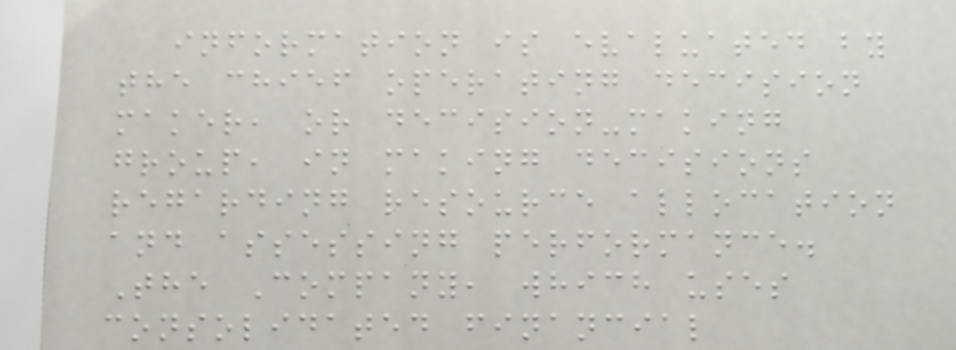information is evaluated by
the chief operating decision
maker, or decision-making
group, in making decisions
regarding resource allocation
and assessing performance.
The Company, which uses
consolidated financial
